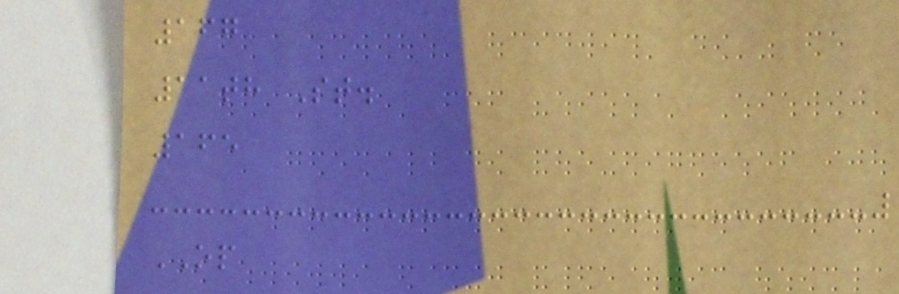167
11th St.
165
OP
